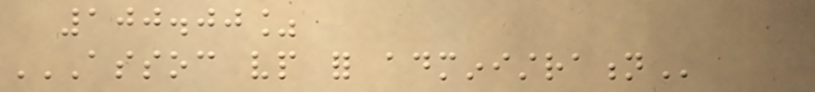100.00%
ASSOC VP FOR ADMINISTRATION
